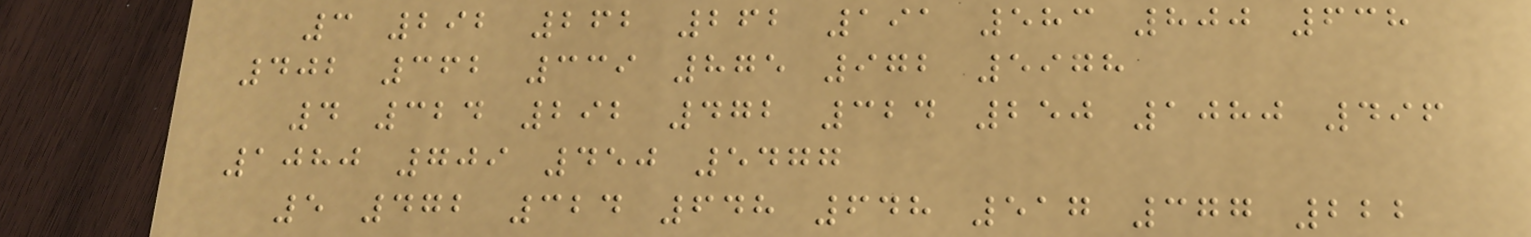3 292 262 262 191 583 800 638
402 362 339 875 972 5978
4 324 292 472 324 250 1080 496
1080 709 450 5477
5 472 324 648 648 517 377 222
